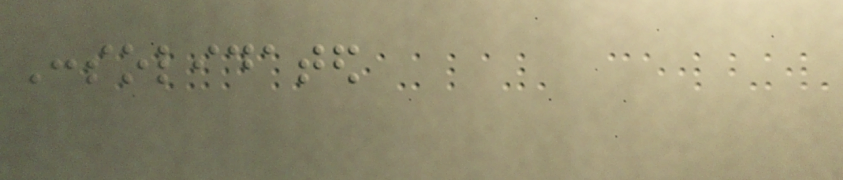Consolidated
